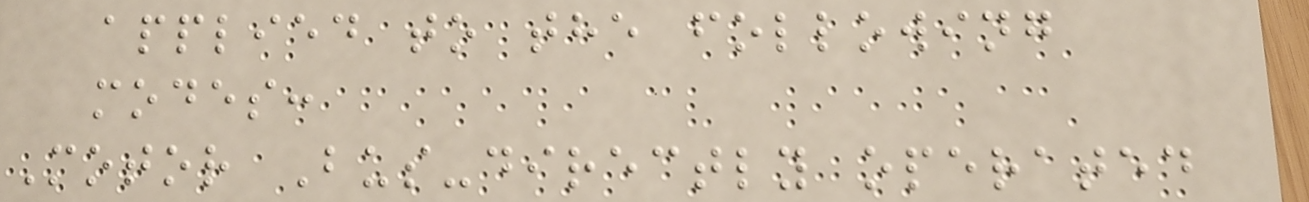applied to the following
modes:
Motor Bus-directly operated
